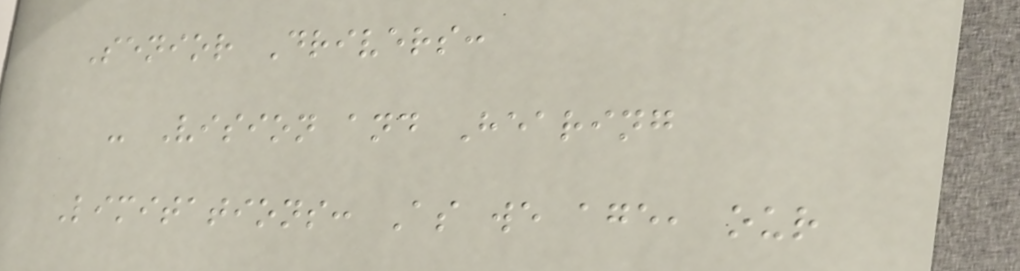Senior Drivers:
- Vision and Hearing
Limitations: As we age, our
